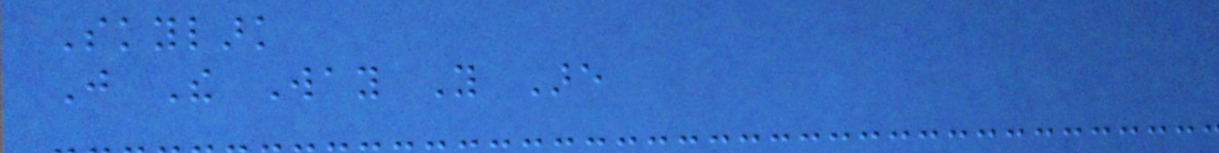Skylark
Just The Way You Are
